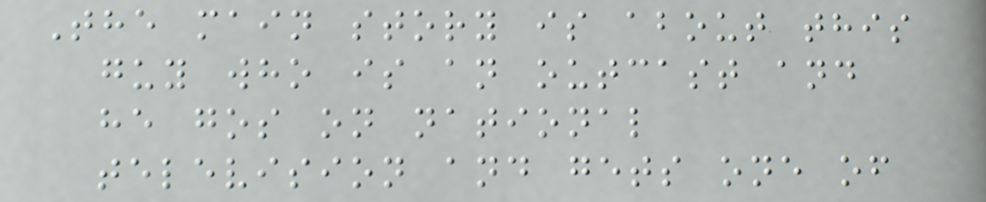The main story is about this
guy who is an outcast and
he gos on national
television and gets one of
